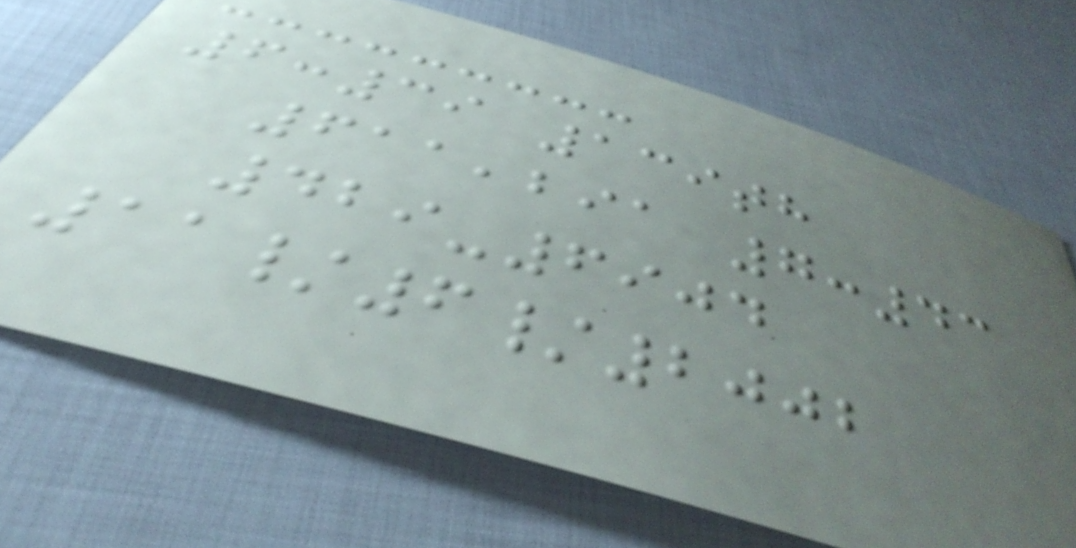6:39 139th
611,291 7:43
429-6904
11/6/2002
